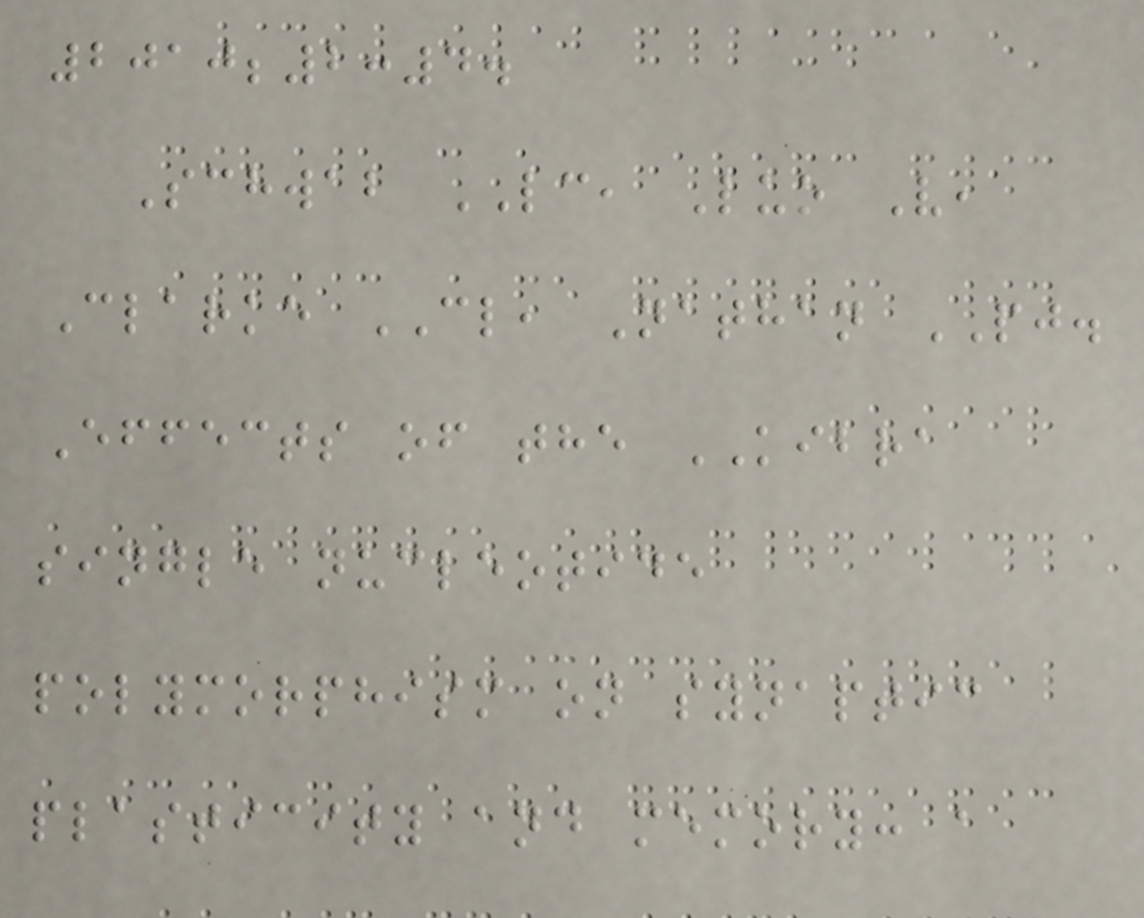2010;2:4.
Schwab LC, Luo V,
Clarke CL, Nathan PJ.
Effects of the KIBRA
single nucleotide
polymorphism on synaptic
plasticity and memory: a
